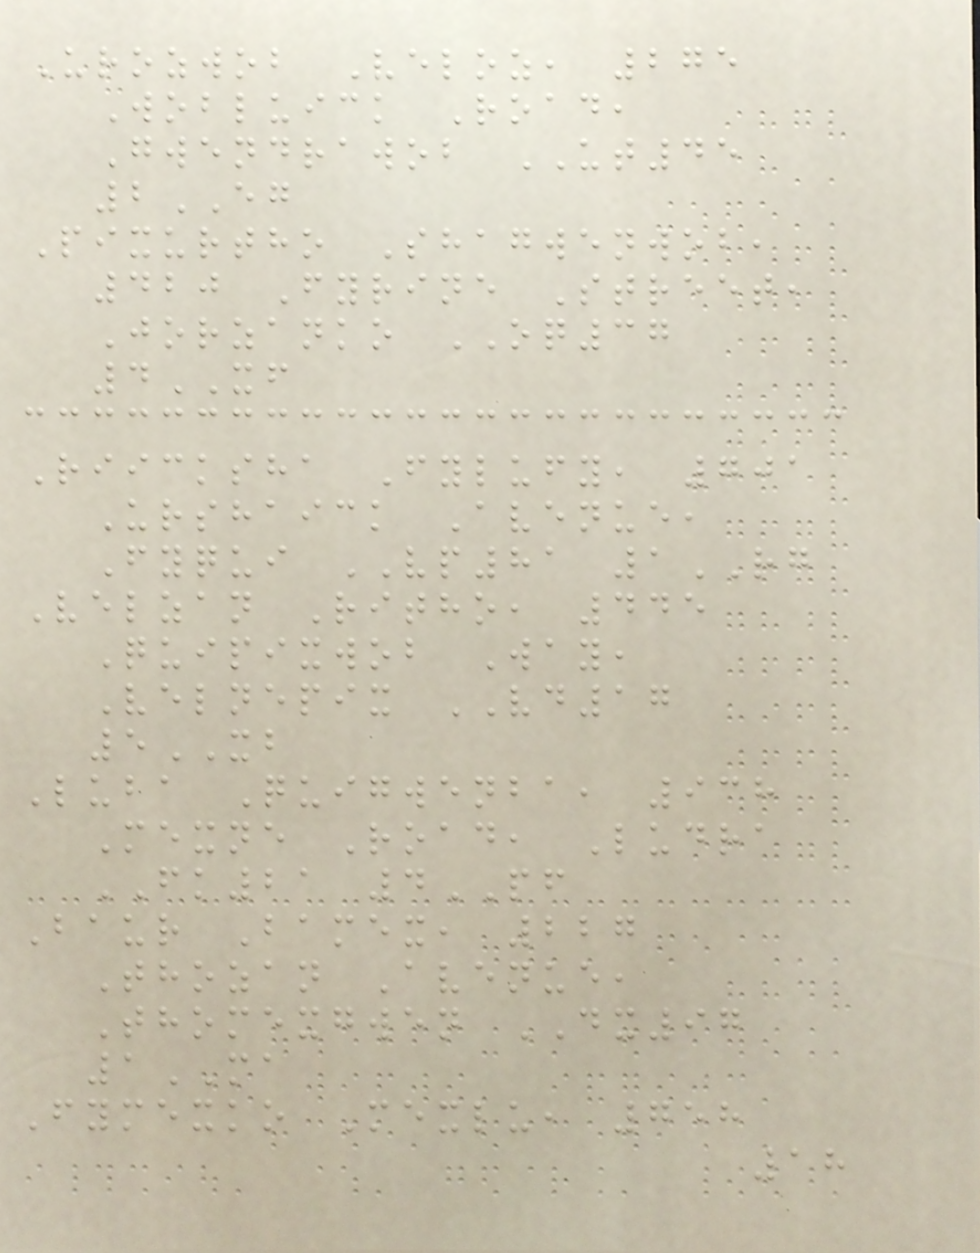Urozwob Veloz, 275
Wobluick Road,
Gwendrawob UT45
2EG
Pixurtho Shagwenwob,
420 Fyrine Street,
Jorzanko OQ37
4XF
Riicksha Fylufy, 701
Urshaick Avenue,
Fyqui VP81 1RG
Velzan Ritho, 445
Quipixwob Way,
Velnepix VD17
5XB
Luba Quigwenba, 938
Mexne Road, Ludra
FK21 4PF
Baur Bamex, 227
Thozan Avenue,
Thomexgwen DX97
1MA
Fymexko Mexlu, 758
18
